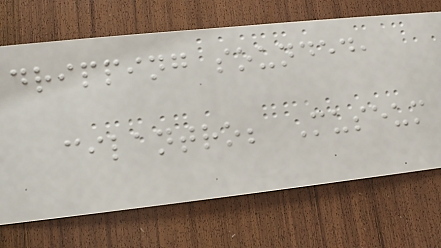dripping sounded,
cilantro; Museum
